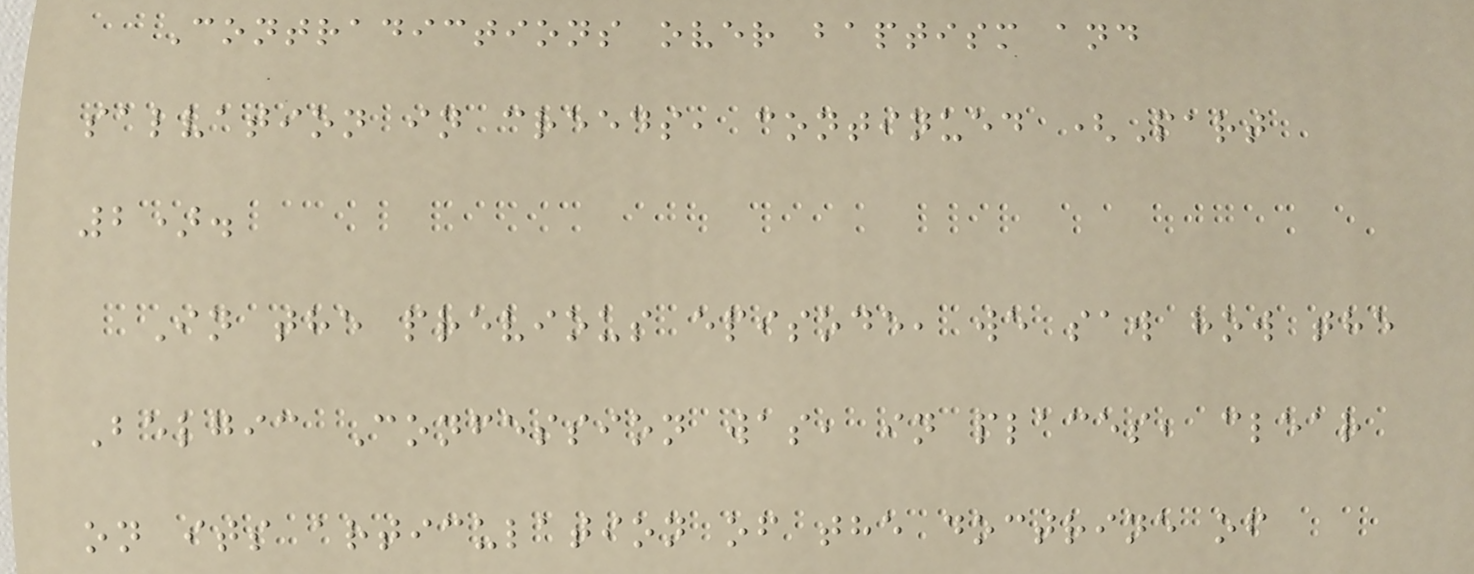Contradictions over baptism and
salvation in creeds, continued (Part
2).
In the previous episode, we saw how the
Belgic Confession was, in places, clear
on its articulation of the doctrine of
